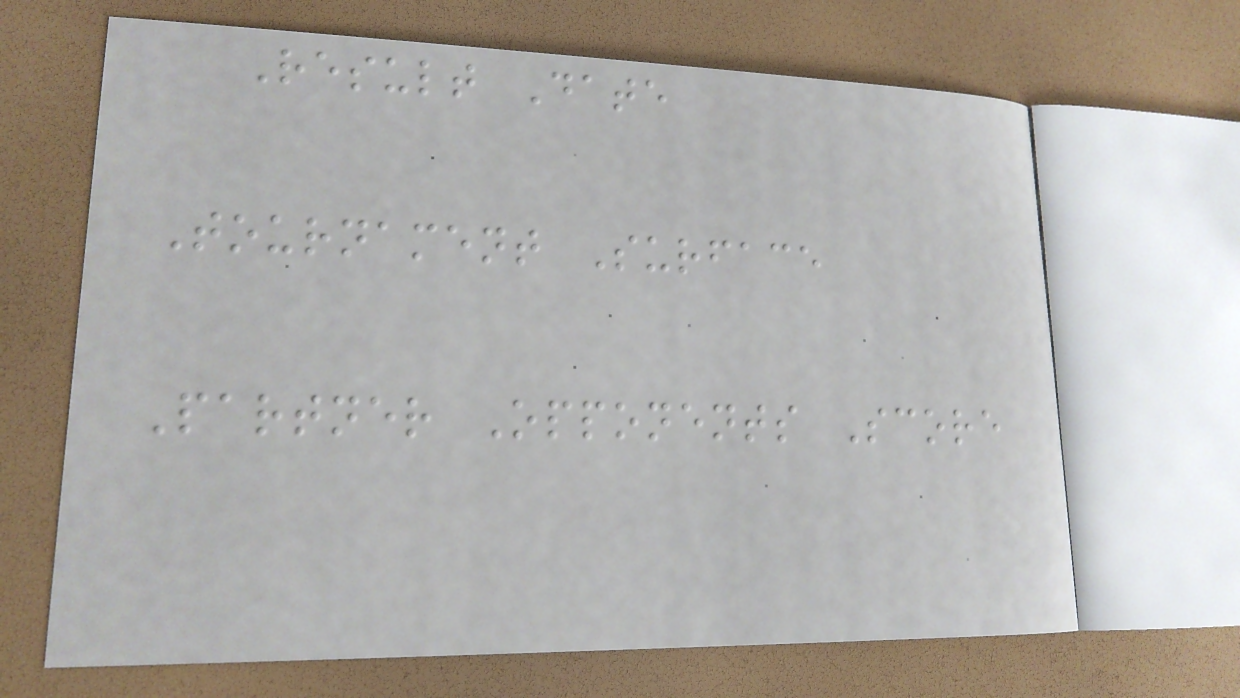Result Date
Tournament Surface
Partner Opponents Score
